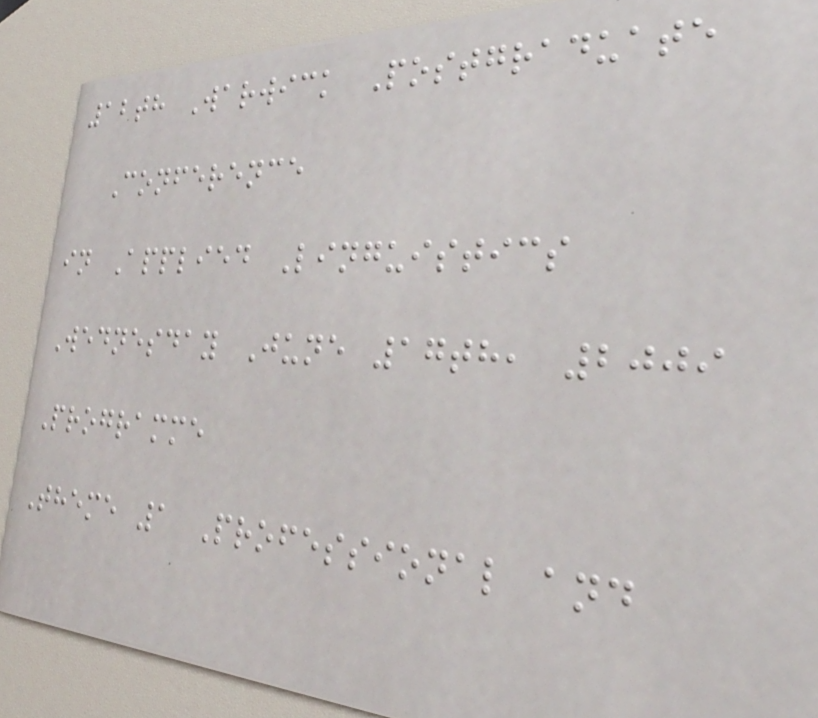12th Warwick Postgraduate
Conference
in Applied Linguistics
Wednesday June 17th, 2009
Programme
Theme 1 Professional and
